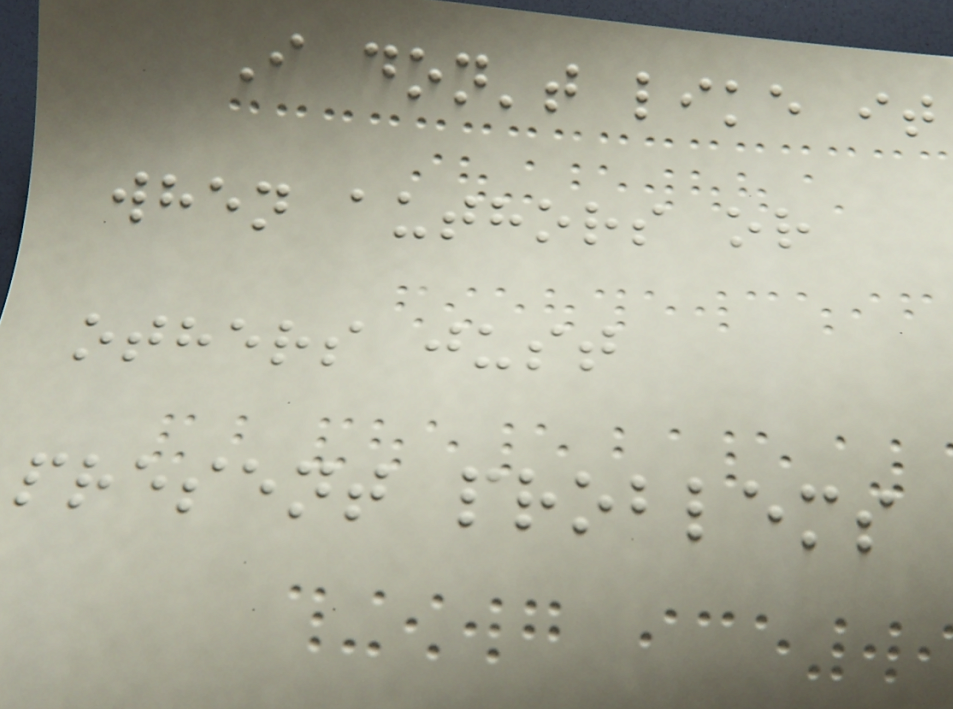I don't like it
when authors or
others just
present problems
